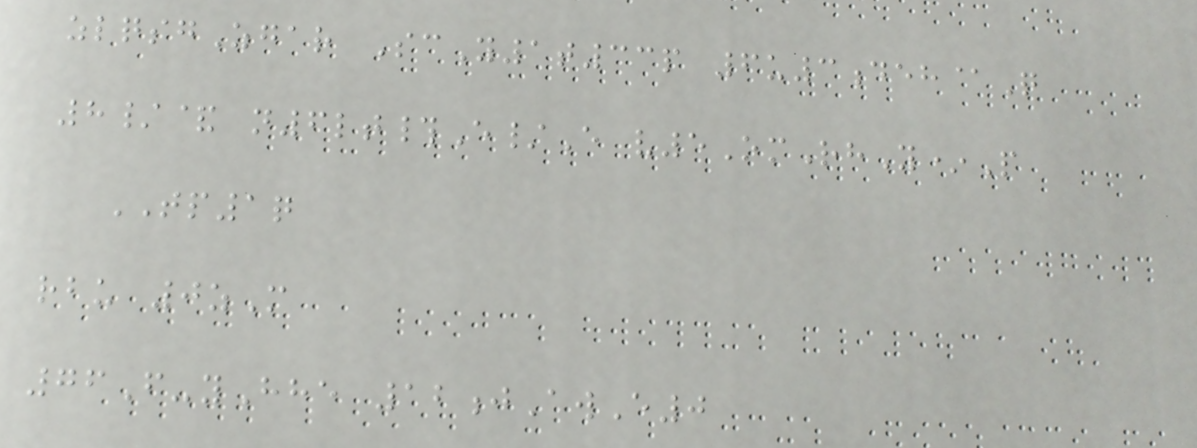zlqsgZgar ScY1t33p 6u3deh@Q
8/& n6lt#E/E v5OmRhY*P
TP1q
rbu 0zM
76F-yHhe 12jAwE0
